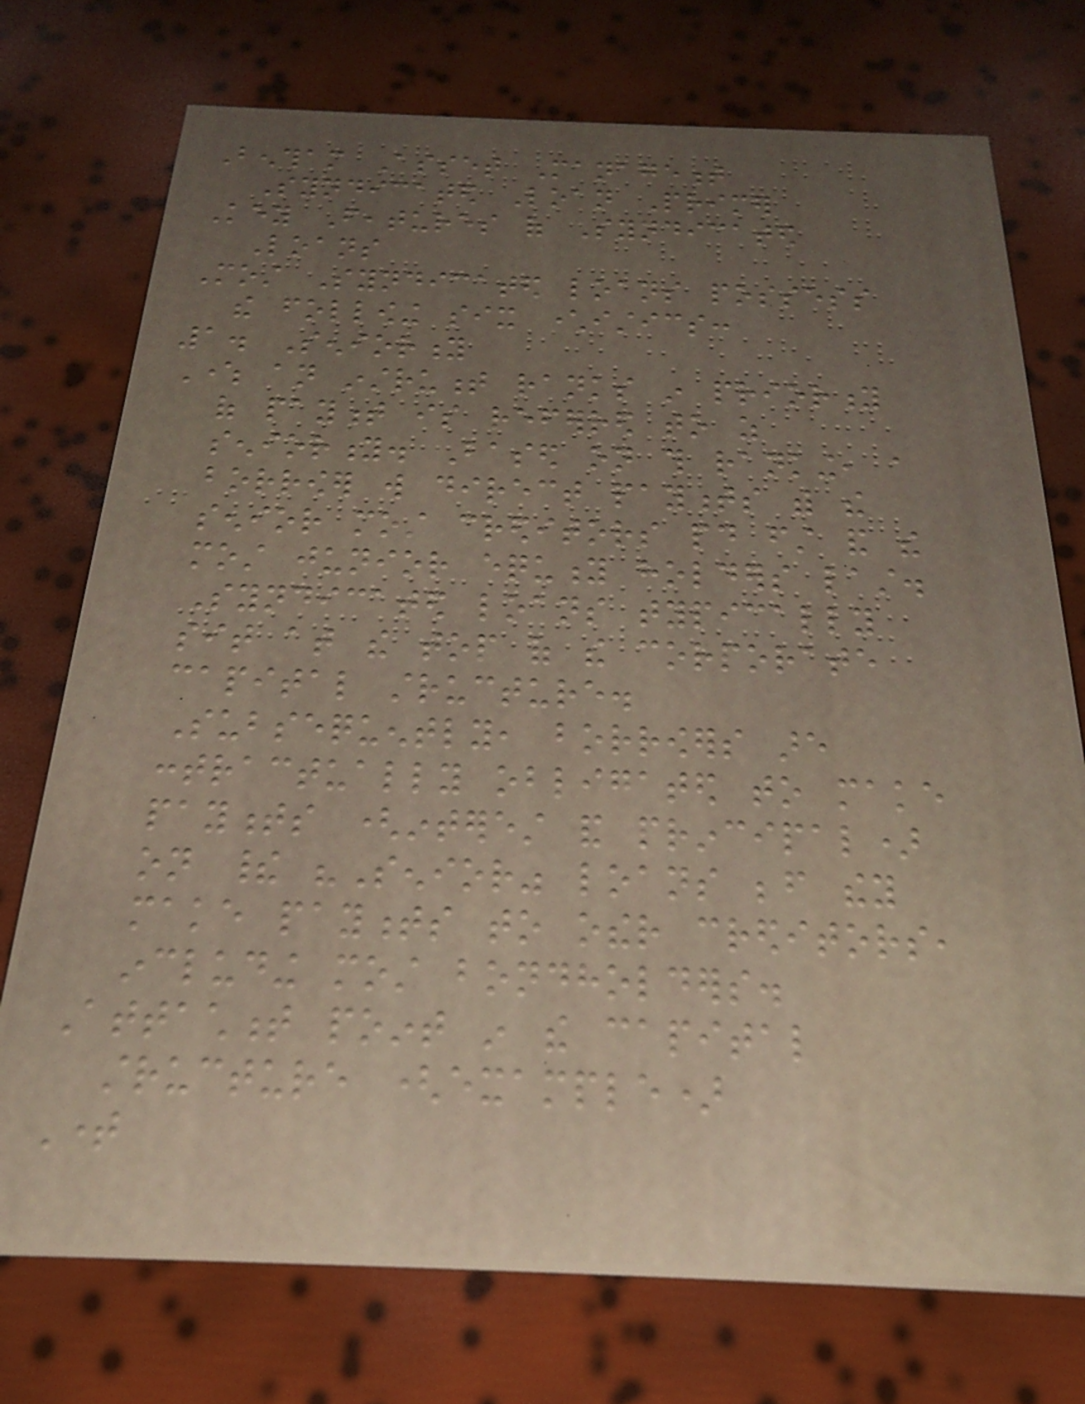Bentham Asset Management
Syndicated Loan Primer
Key Features of Syndicated
Loans
Most Syndicated loans possess
the following six characteristics:
1. Seniority
Where an instrument ranks in priority
of payment is referred to as
seniority. Based on this ranking, a
borrower will direct payments with the
senior most creditors paid first and the
most junior equity holders last.
Syndicated loans typically
sit at the top of the corporate
capital structure.
Subsequently, borrowers are
contractually obligated to make
payments (interest and principal)
on their "Senior" loans before they
make payments to other creditors,
including most bondholders.
Attachment point in the capital
structure (example)
Time
